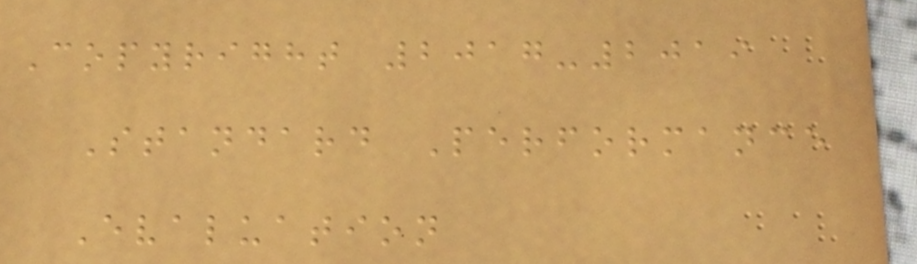Copyright 2017-2019
Standard Performance
Evaluation
